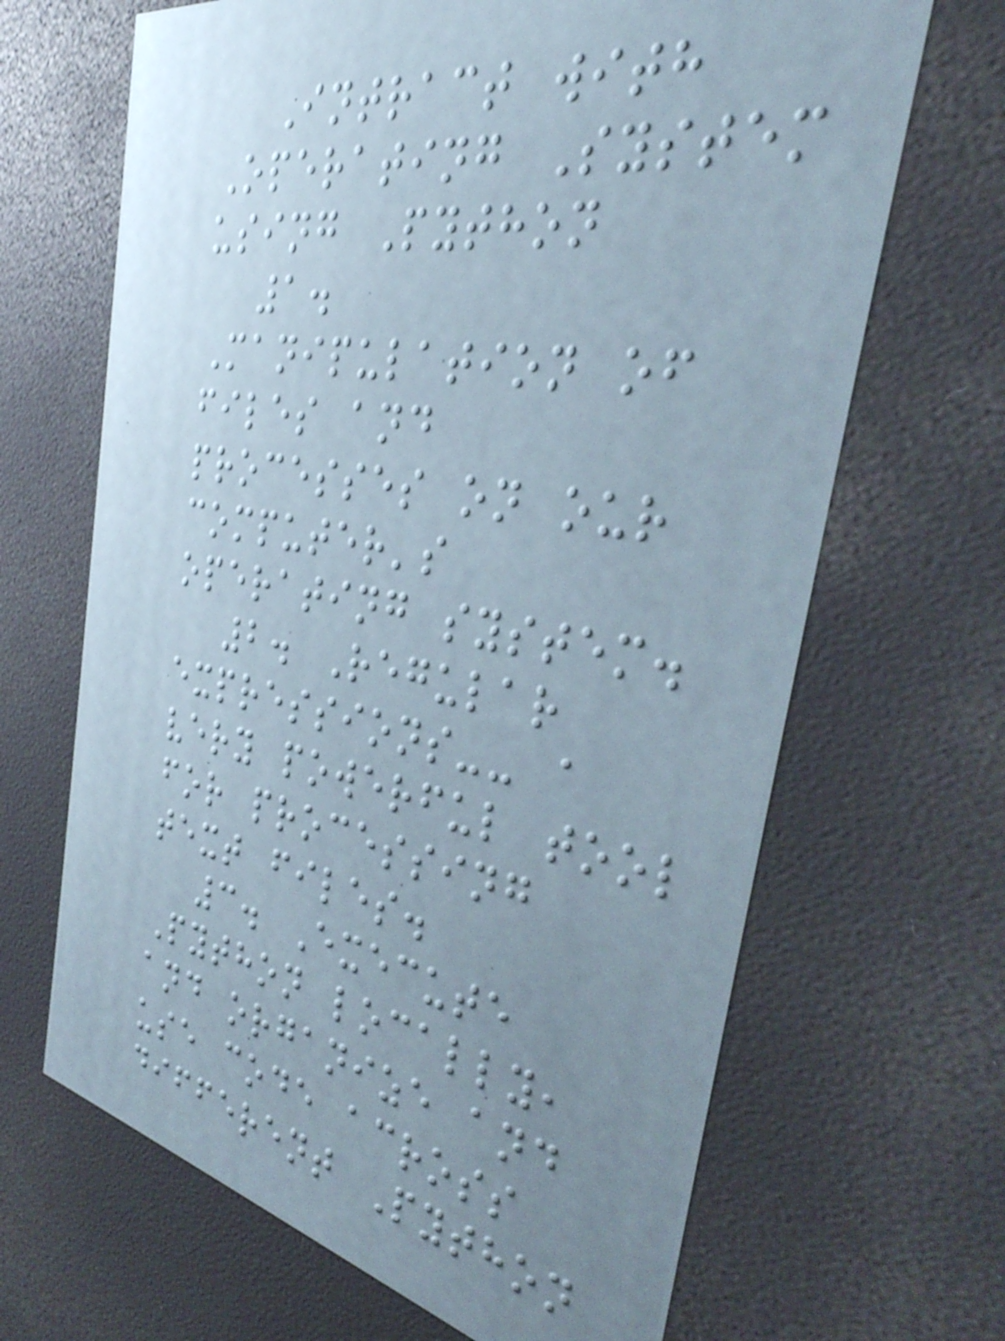Intract with
Operating System
using Python
1.
Manipulation of
files and
processes on our
computer's
operating system.
2. Regular
expressions-- a
very powerful tool
for processing
text files.
3. Execute
Python locally,
and organize and
use code across
different Python
